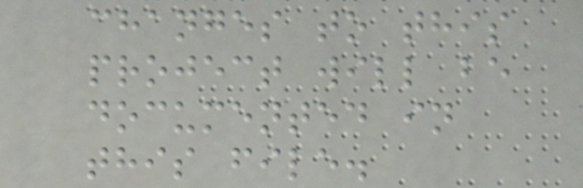changes to this
project will be
documented in
this file.
